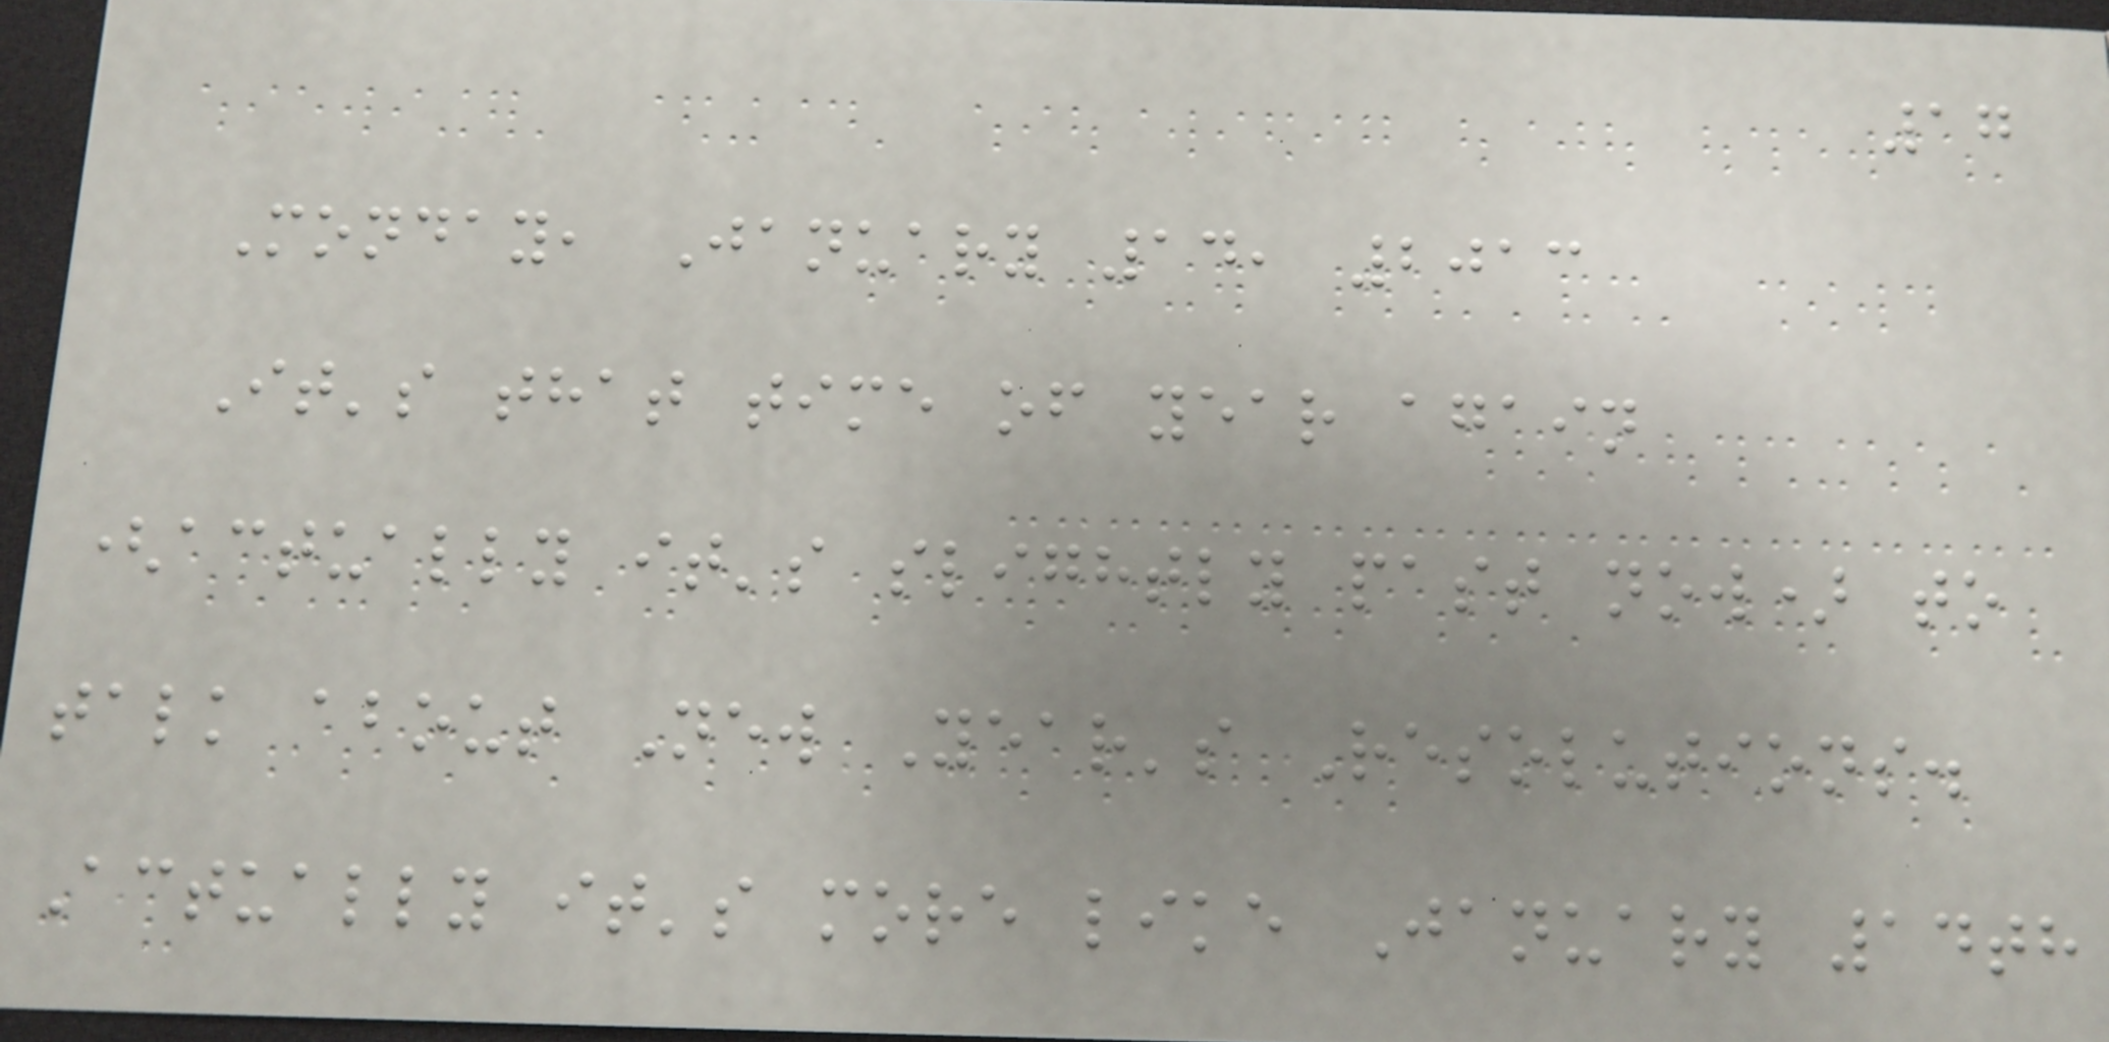17
Monday, January 14, 2013
It's that time of year again
(actually it's slightly past now) to
talk about New Year's Resolutions.
Actually it's more like January 14th
